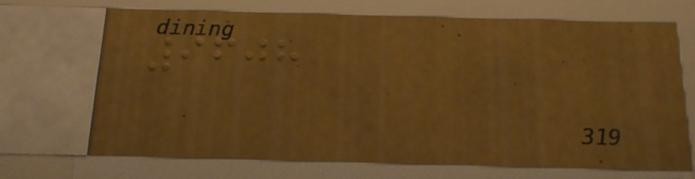9608
